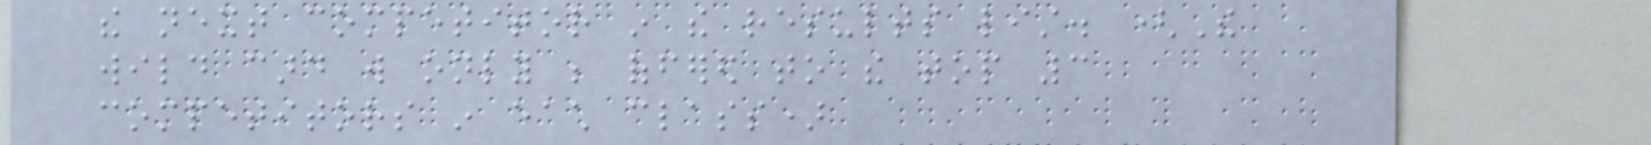the next competitor in the results list. (The
wild card will only be offered to the top 3
competitors in each class)
